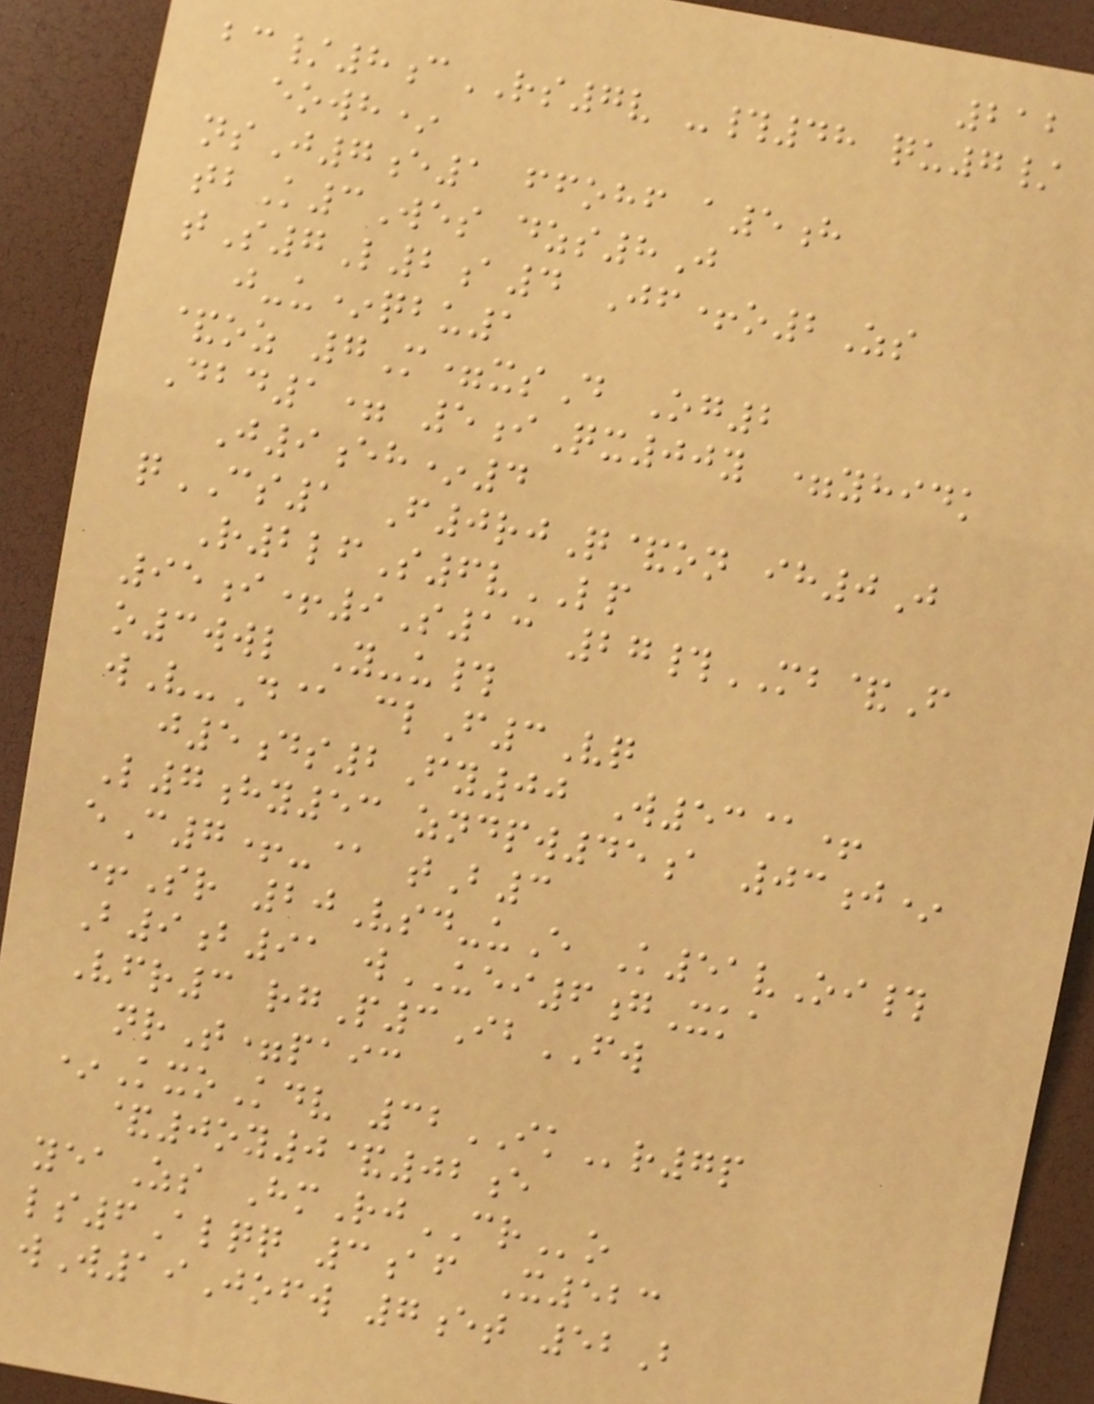212
bc/8cRS7v -#48 qu7/
eowh*
nsJ7e1 ffohf a5h
tbK3Wes dzs8J
tS7L2a4 Jf+o2Zs
j-u*qbu1
&oz 7M=xsD Og2
Dbd1= 5iQx00y =yhidk
J9eh*4
qCS1 F0rjQ&on ih0J
R2lfS6vLP
95i+9S13 27#MB&F
o3wwl Y-u#
wV-D@ clF3Vq
j5ds2Fy00 W53@+
L7hy53 zndpw45a 03j*
eC7+-@ tB3
+Sr 20Vsd-uE K51vOi#
B9b91 wUEI6gXka
Vfr3 rgP3IbFW
nrT=paic
*KxoKdv 32IKr7p
&0oy0&02e
yeaZs HmRjCRo
ls6Alqq 3af X523
wW19Jofw 7et 52B
